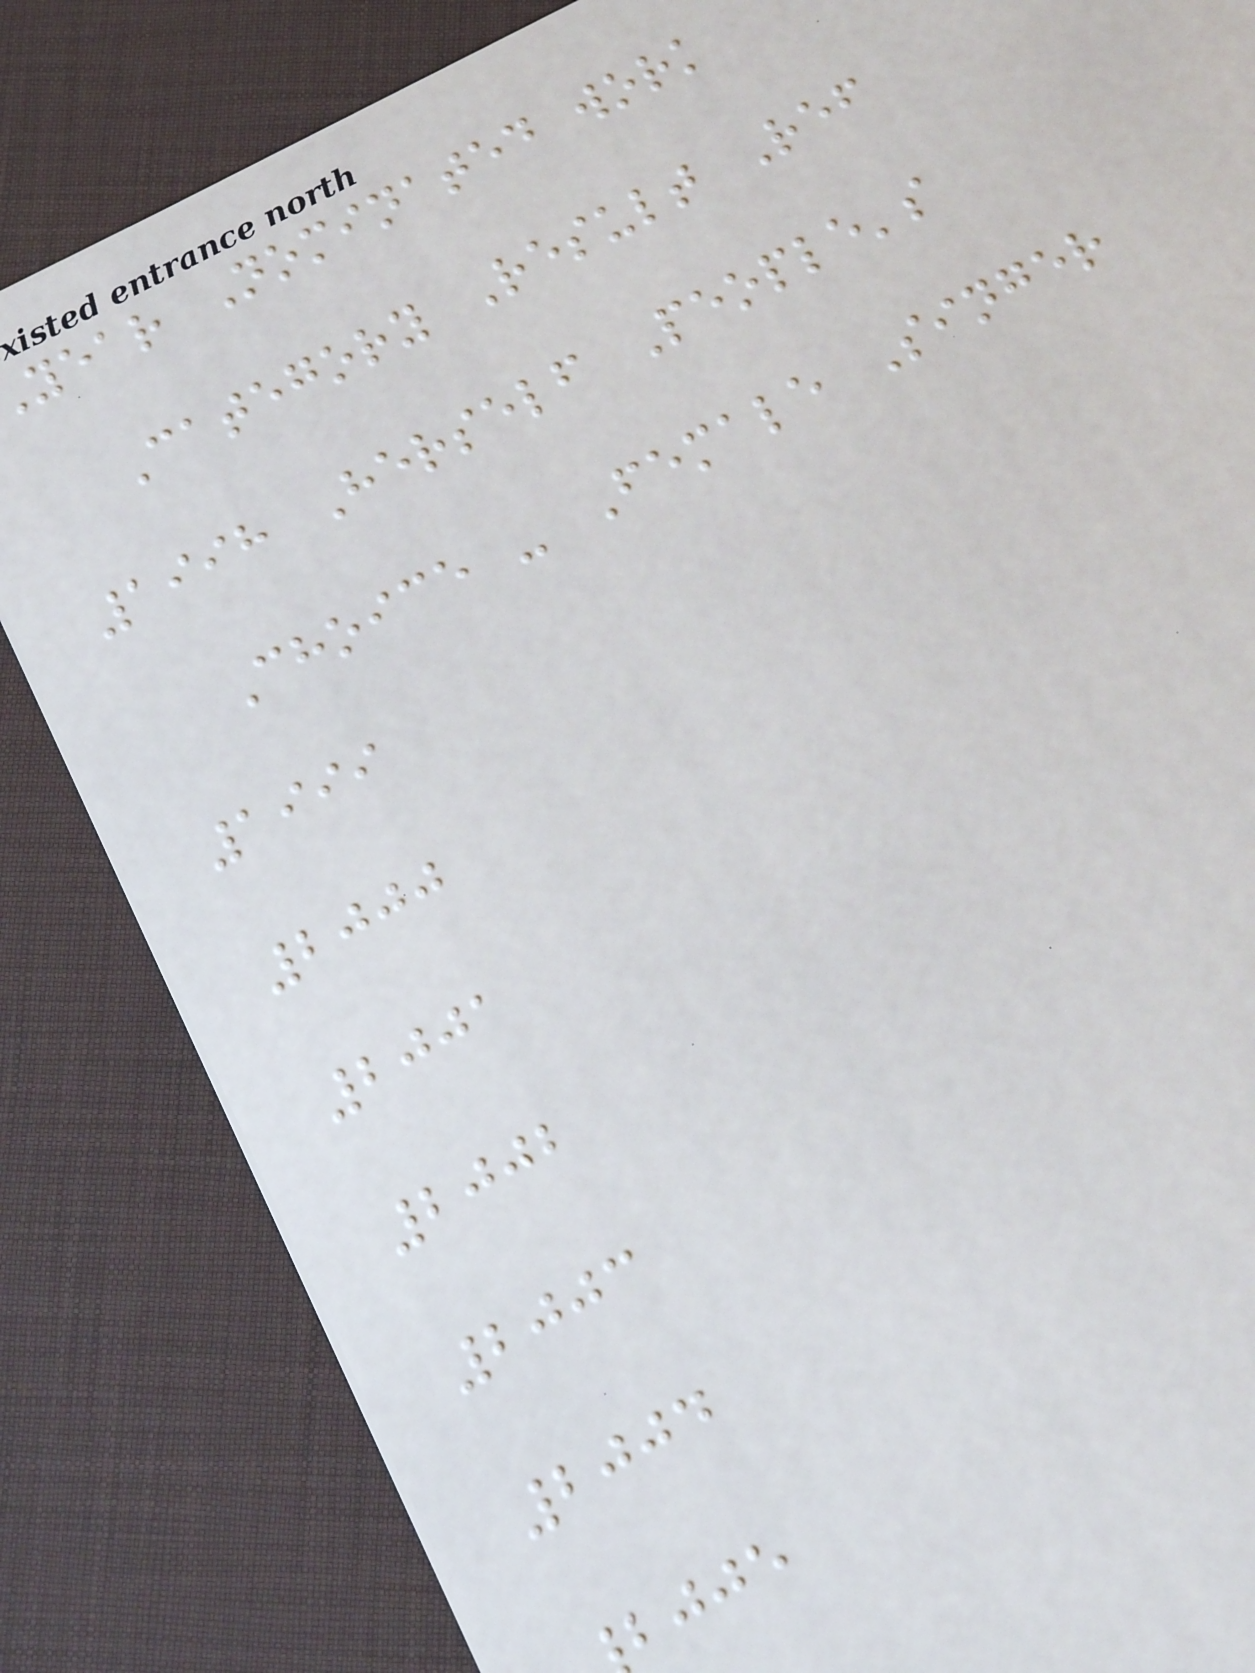year Nominated work
Category Result Ref
1998 Herself People's
Choice - Female Singer
1999
2000
2001
2002
2003
2004
bjje
